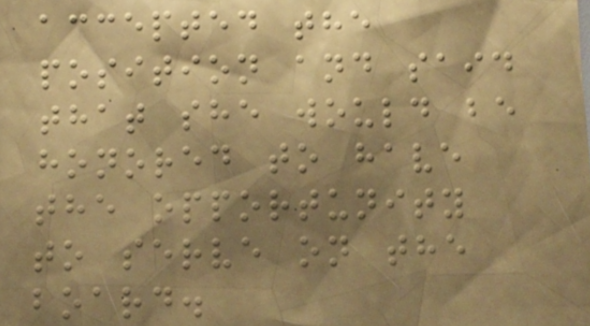accepted the
position and said
that she would be
honored to have
the opportunity
to serve on the
board.
